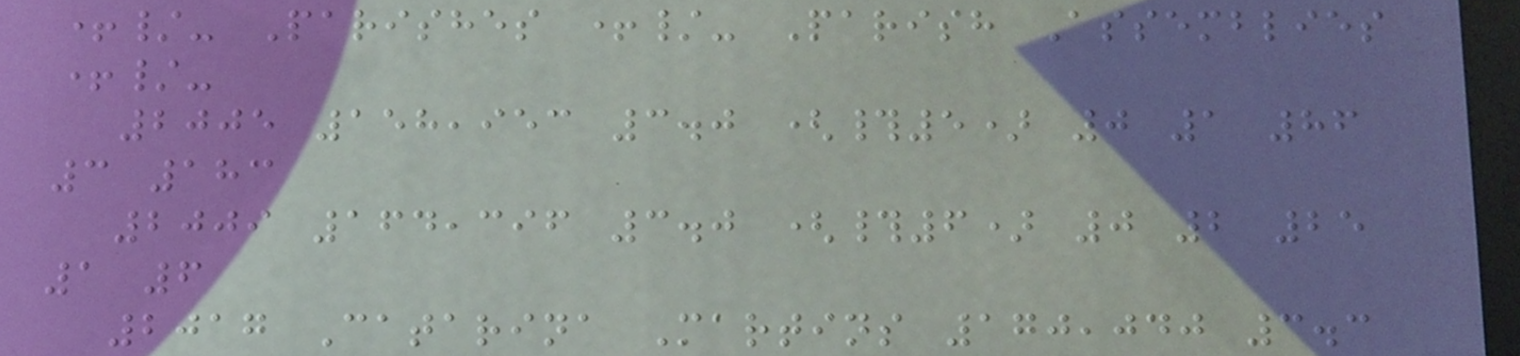+/- Parishes +/- Parish Assemblies
+/-
2005 158,953 3.0 (#5) 0 1 86
3 183
2009 164,396 3.0 (#6) 0 2 25
1 6
2017 Catarina Martins 170,040 3.3
